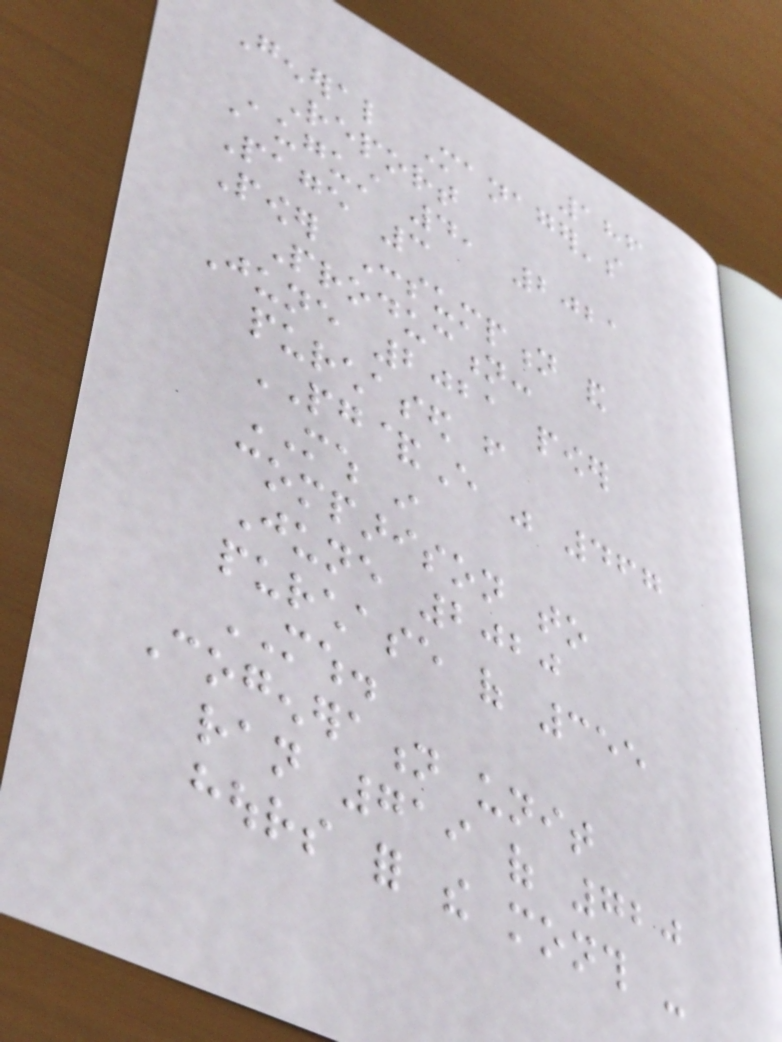186
General Manager's
Report
August 4, 2021
Page 3
Power Consumption and
Production:
June 2021 power
purchased from
PG&E was 467
MWH in
comparison to
June 2020
purchase of 355
MWH.
Cogeneration unit
ran 719 of 720
hours for the month -
